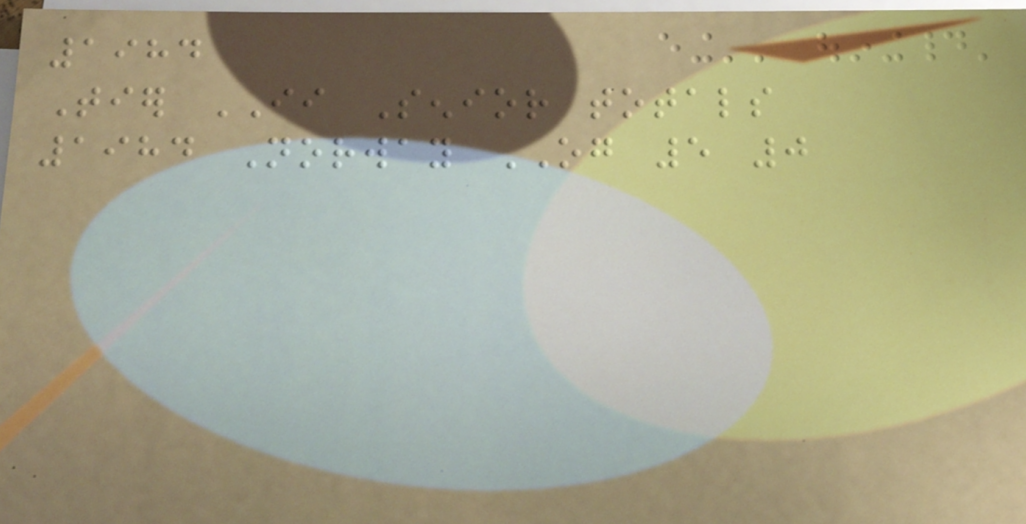1984
Tier II Senior totals
1984 Norway OG 5 0
